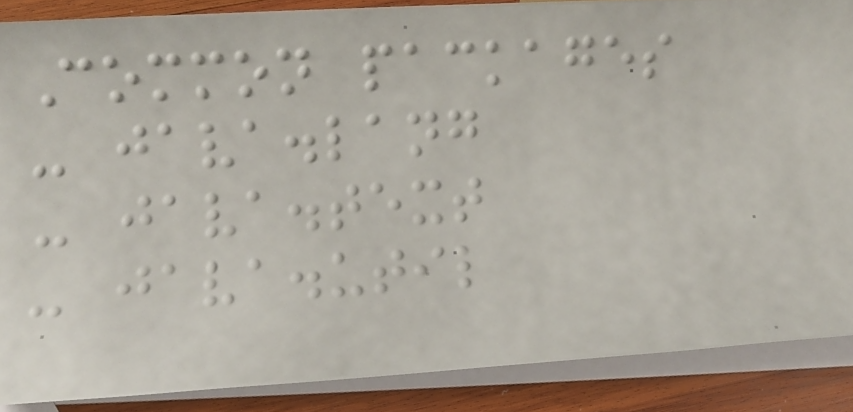Common packages
- java.lang
- java.text
- java.util
